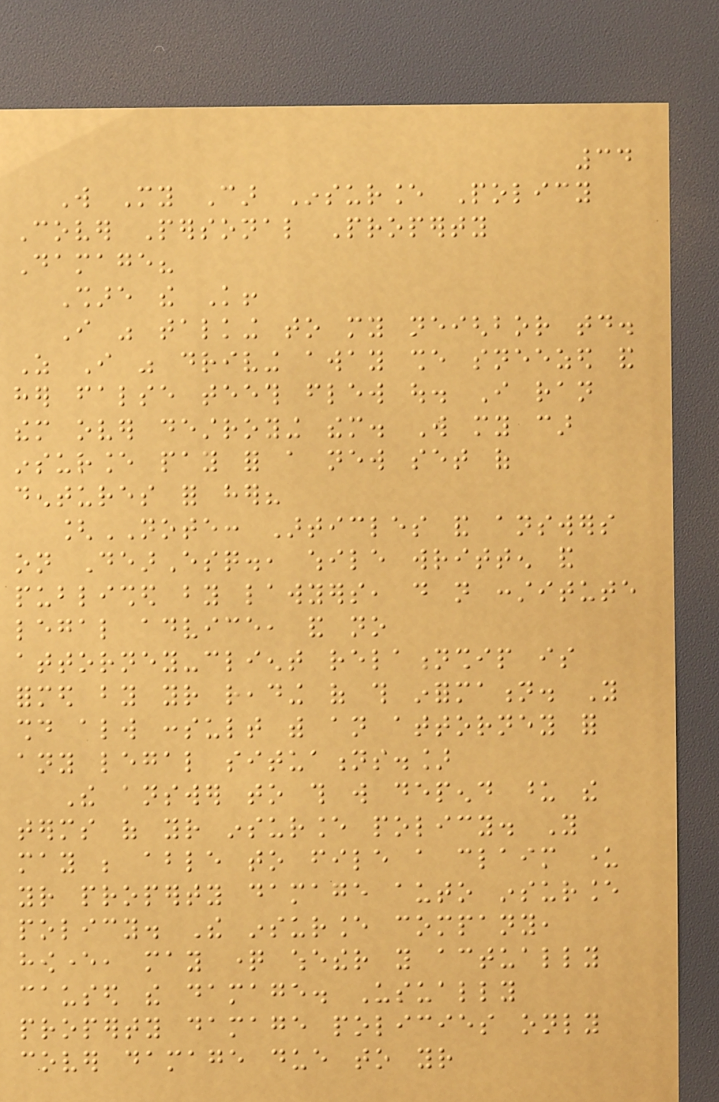34
Will My Car Insurance Policy
Cover Personal Property
Damage?
Share the Knowledge!
I was talking to my neighbor today.
As I was driving away she sneezed and
her false teeth flew out. I ran
them over destroying them. Will my car
insurance pay for a new set of
dentures for her?
[NOTE: Articles and answers
on DearEsq., while written and
published by lawyers, do not constitute
legal advice, and no
attorney-client relationship is
formed by your reading of this information. You
should always consult with an attorney for
any legal situations.]
The answer to this will depend upon the
terms of your insurance policy. You
may be able to file a claim under
your property damage auto insurance
policy. The insurance company,
however, may question whether you actually
caused the damage. Usually
property damage policies only
cover damage due to your
